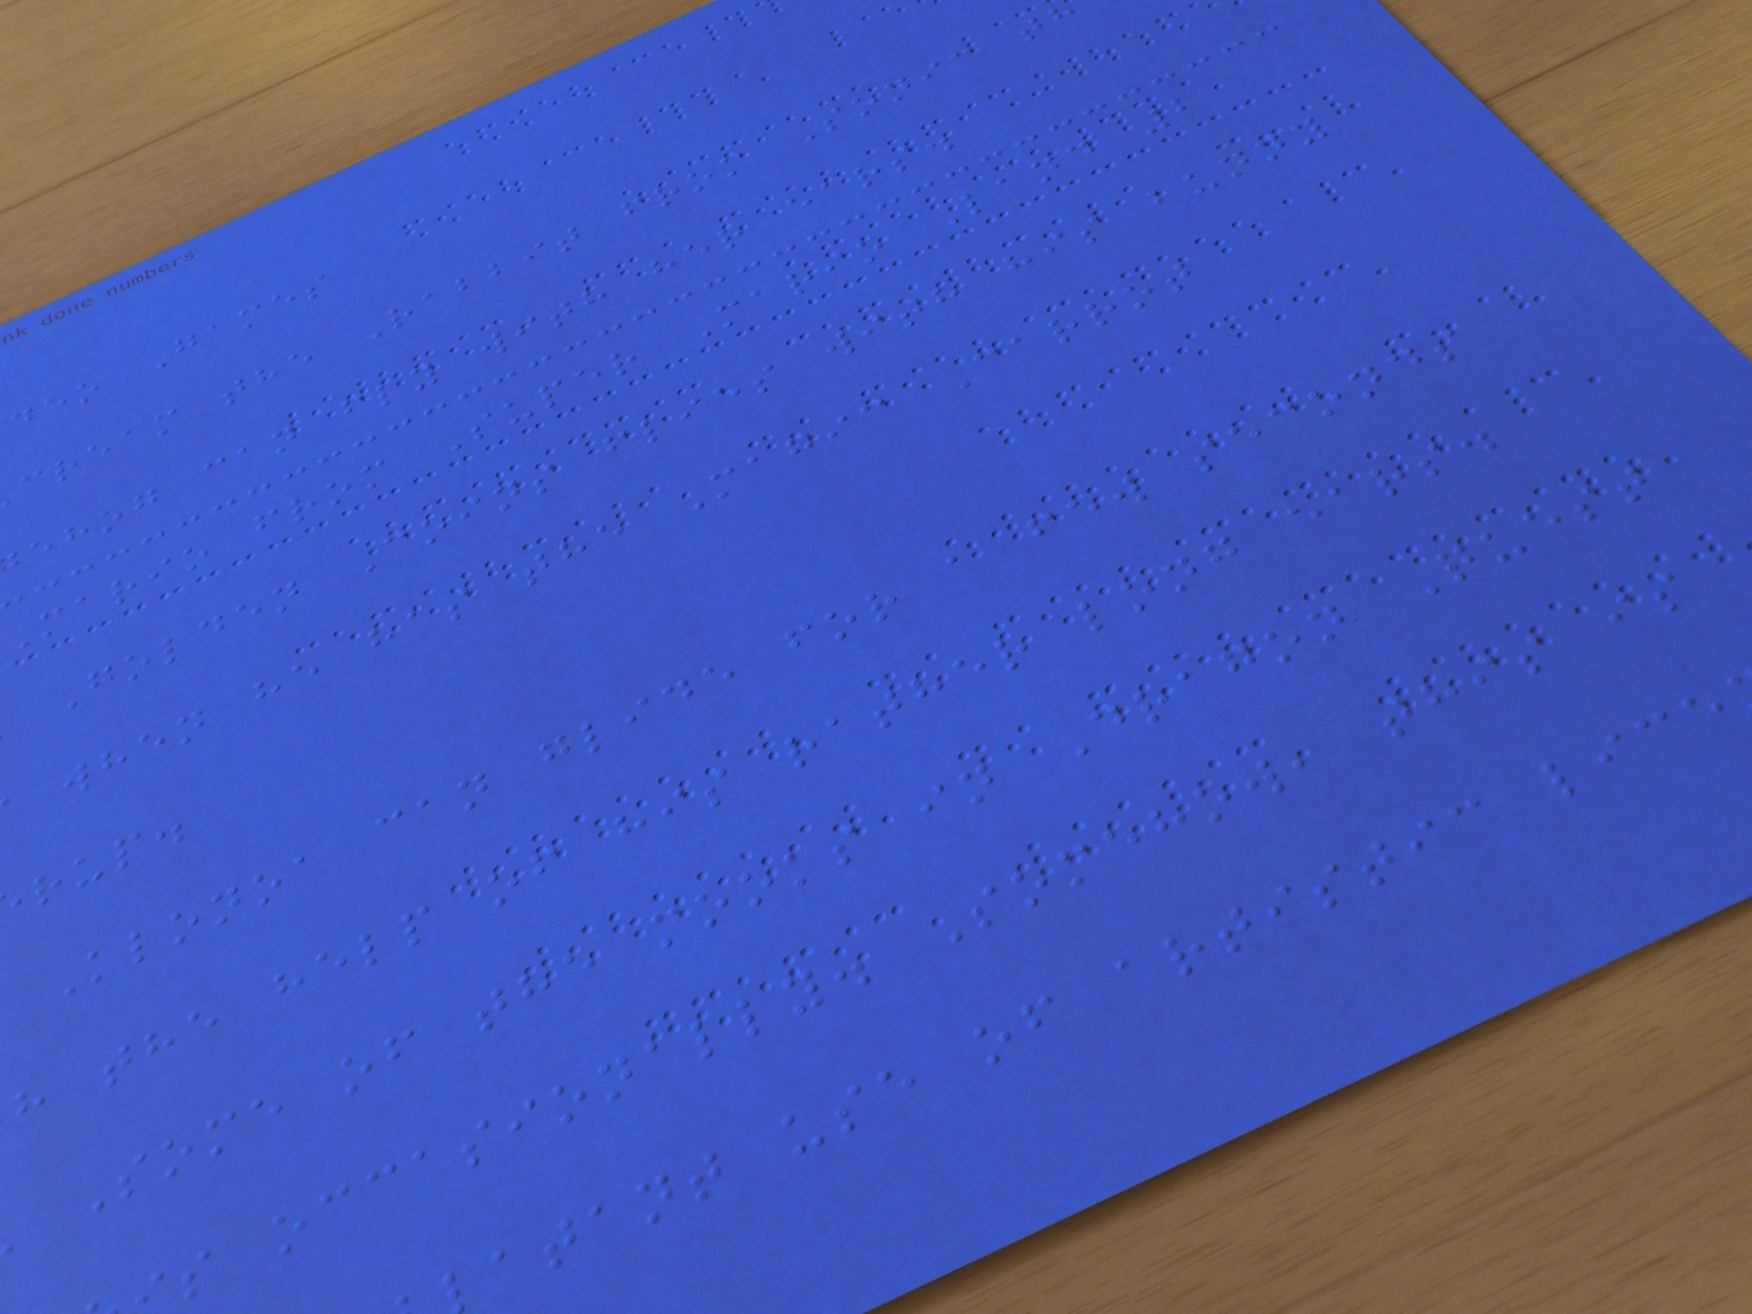deo Games
cream the Rabbit from Sonic th
ehog can fly with her ears.
Mario from Super Mario Land 2
Golden Coins flies with his bunny
when he has the Magic Carrot
rup.
Klonoa can glide for a few seconds
h the help of his rather long ears.
Some of the mooks in Dragon Quest
s occasionally. Somehow, this is
atant use of artistic lice
